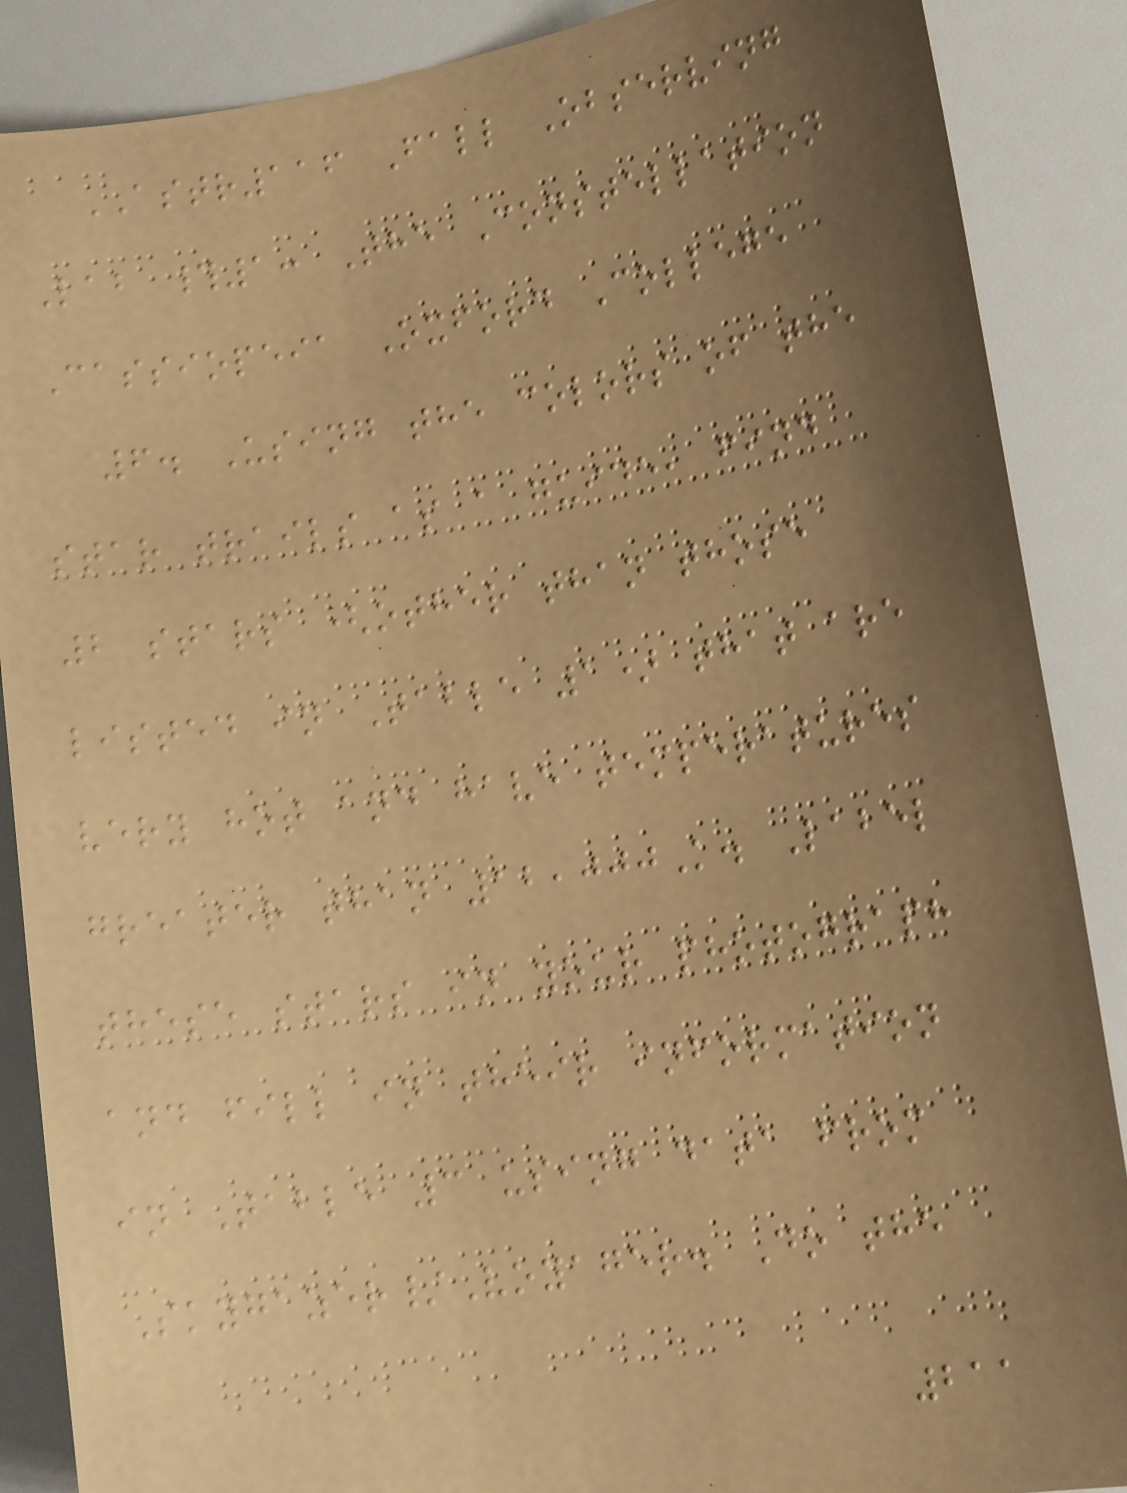ASTR116 Fall Observing
Lab #1: The Constellation
Cassiopeia Oxford College
6. Using the colors of the
star trails as a guide, find
2 stars (other than those
listed in Table 1) that are
very hot and have temperatures
greater than 12,000K. Label
these stars in your photograph
and fill in their information
in Table 3 using data from
Skygazer/Voyager. Do the
211
